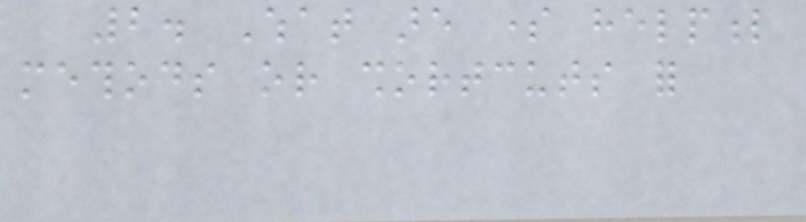2. What are some helpful
methods or shortcuts for
